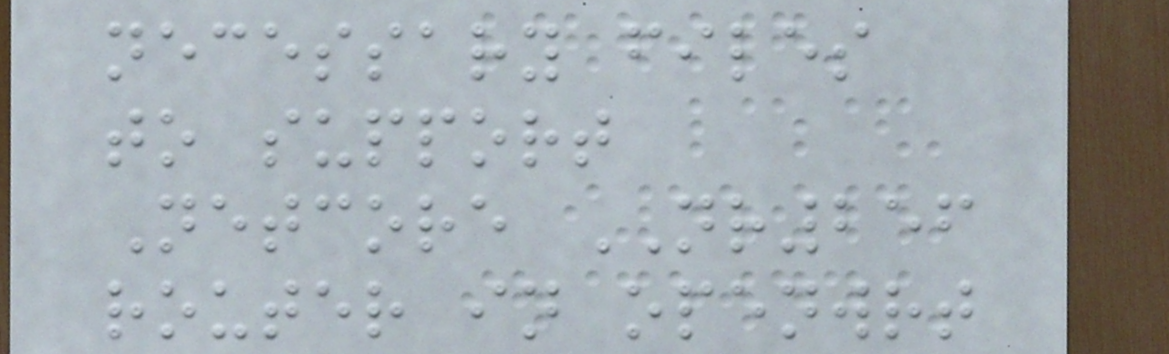necessary files
to support
Netcore NR256
router in openwrt
